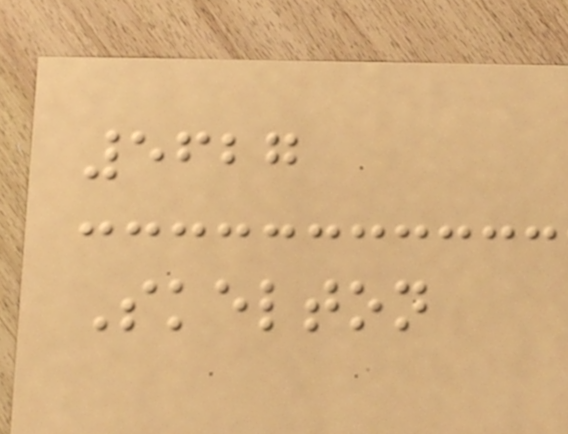5627
Skelton
